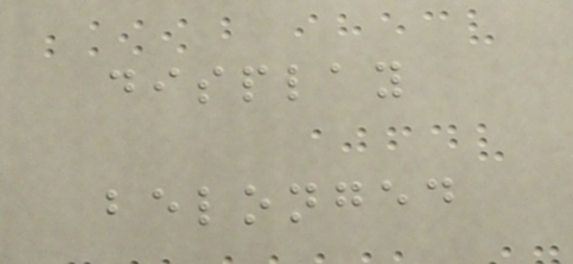display
belonged
